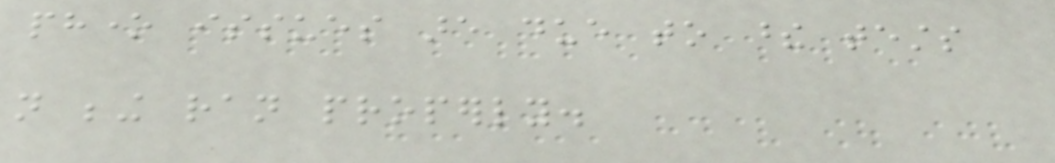phone issues are due to these tests
not being ran properly.
